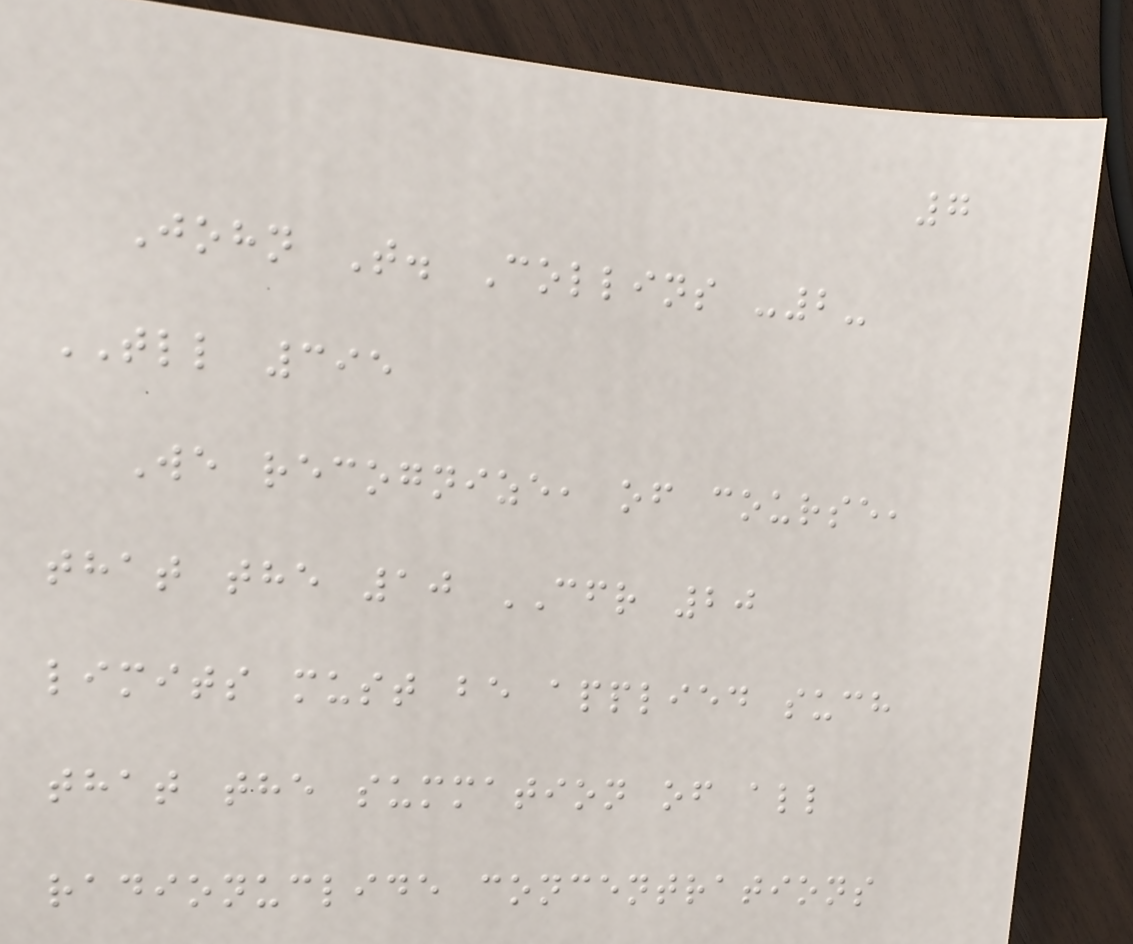7
John T. Collins -2-
TLL 395
We recognize, of course,
that the 10 CFR 20
limits must be applied such
that the summation of all
radionuclide concentrations
